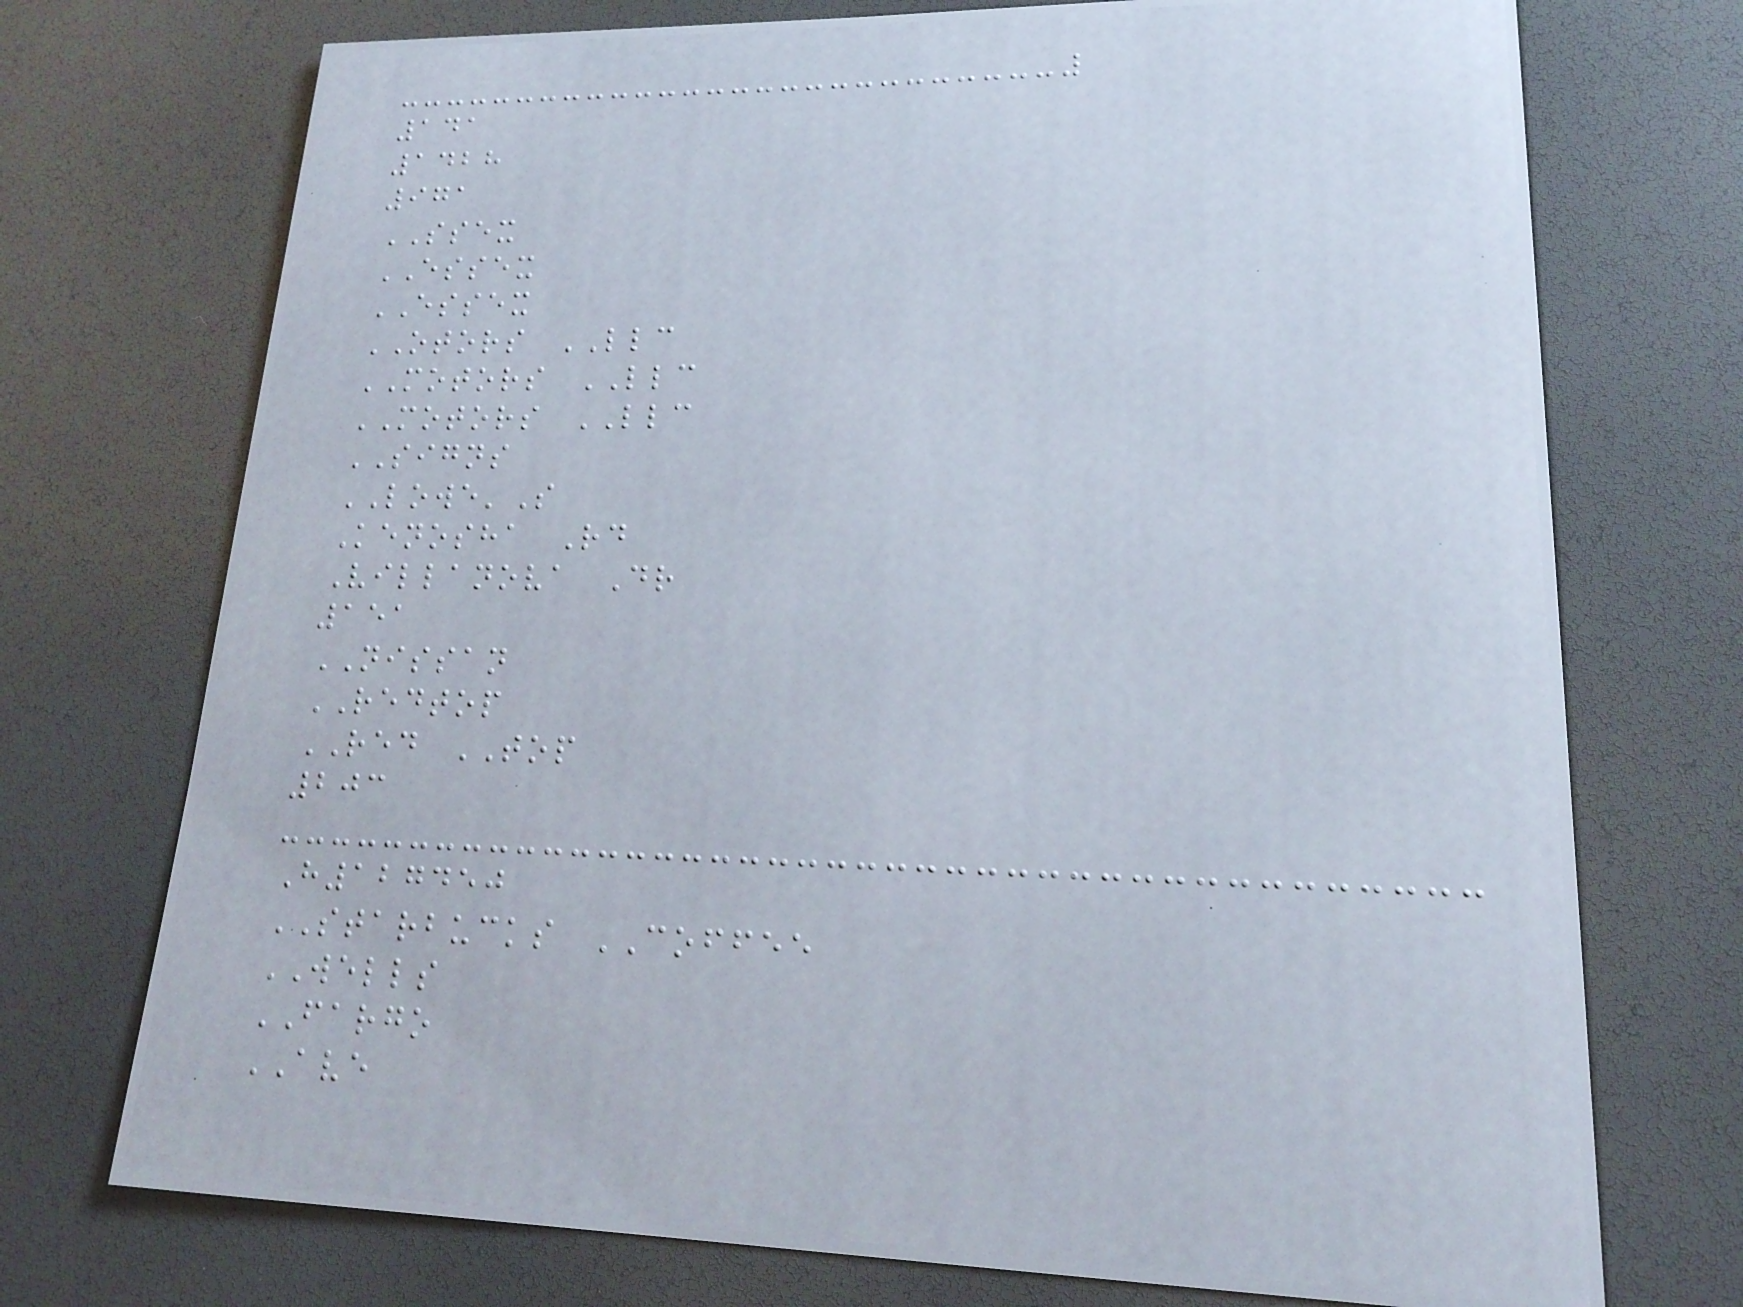141
1428
971
SSEX
ESSEX
ESSEX
OTORS LLC
MOTORS LLC
MOTORS LLC
SIGNS
LOWE'S
Kenosha Rd
Villanova Dr
151
NISSAN
REDTOP
RED TOP
203
H127450
STARBUCKS COFFEE
WELLS
FARGO
AVE
